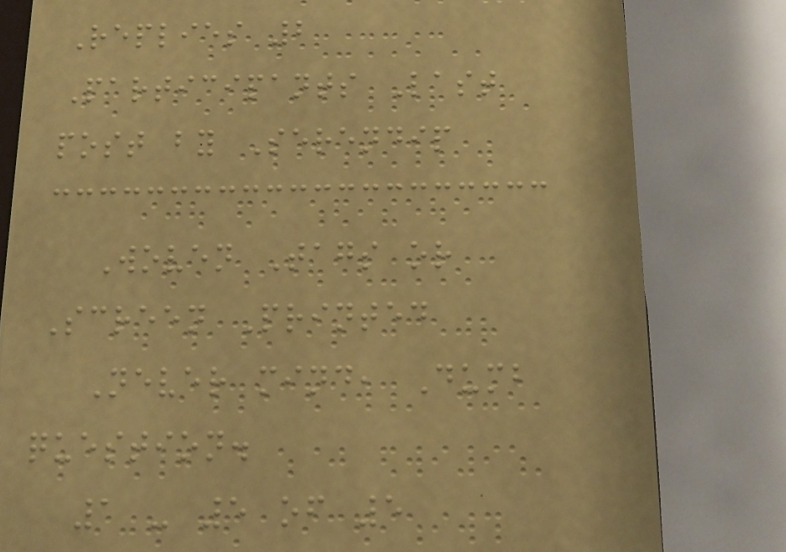Replies 2
Participants Last
post by Serendip
Woven Tags or
Screen Printed
Never mind, Dumb
question.
1 - 5 of 5
